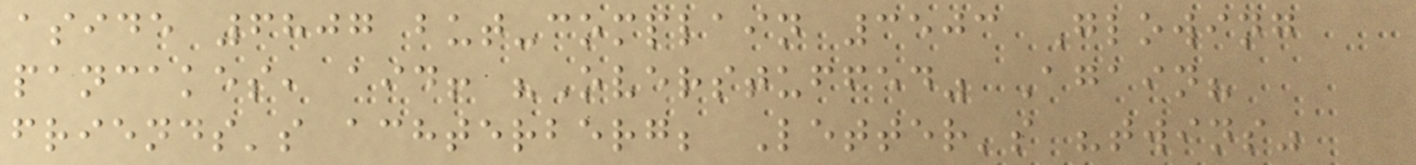aside 6807 but-complain 3503 Glowing
pancakes, aid! "Overstuffed" Again?
friends's achterberg; Letter's "twins"
